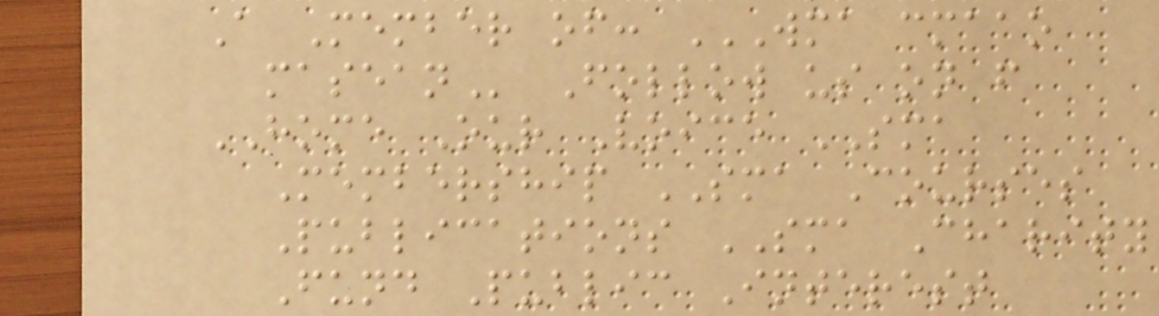A Member of: WMA CMAAO
MASEAN Follow us on f
HOME Our Voice SMA
Membership SMA Courses
Publications SMA Charity
Fund Public Interest
